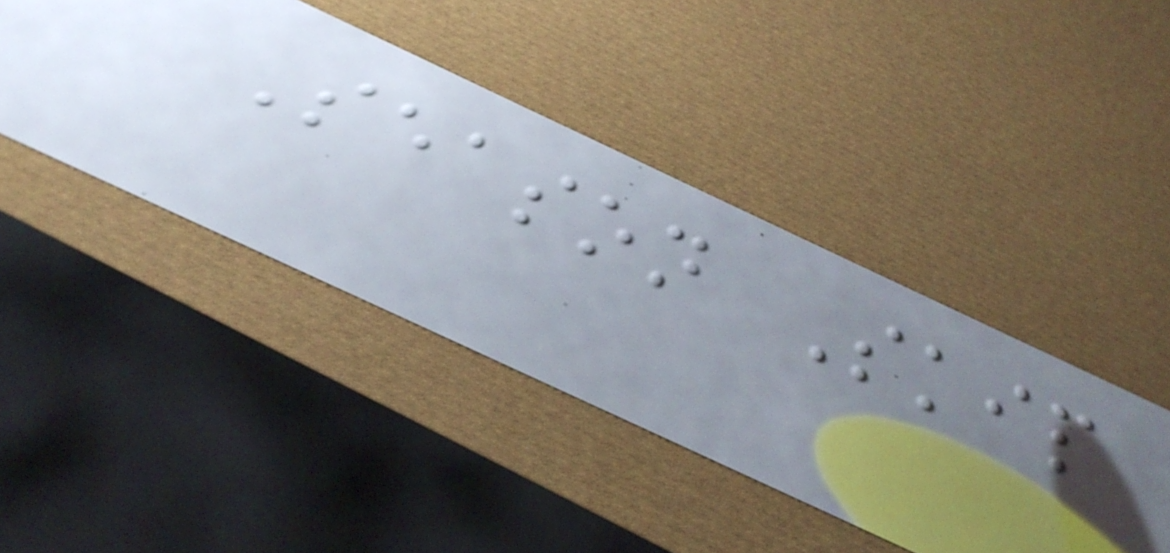Season Skip
